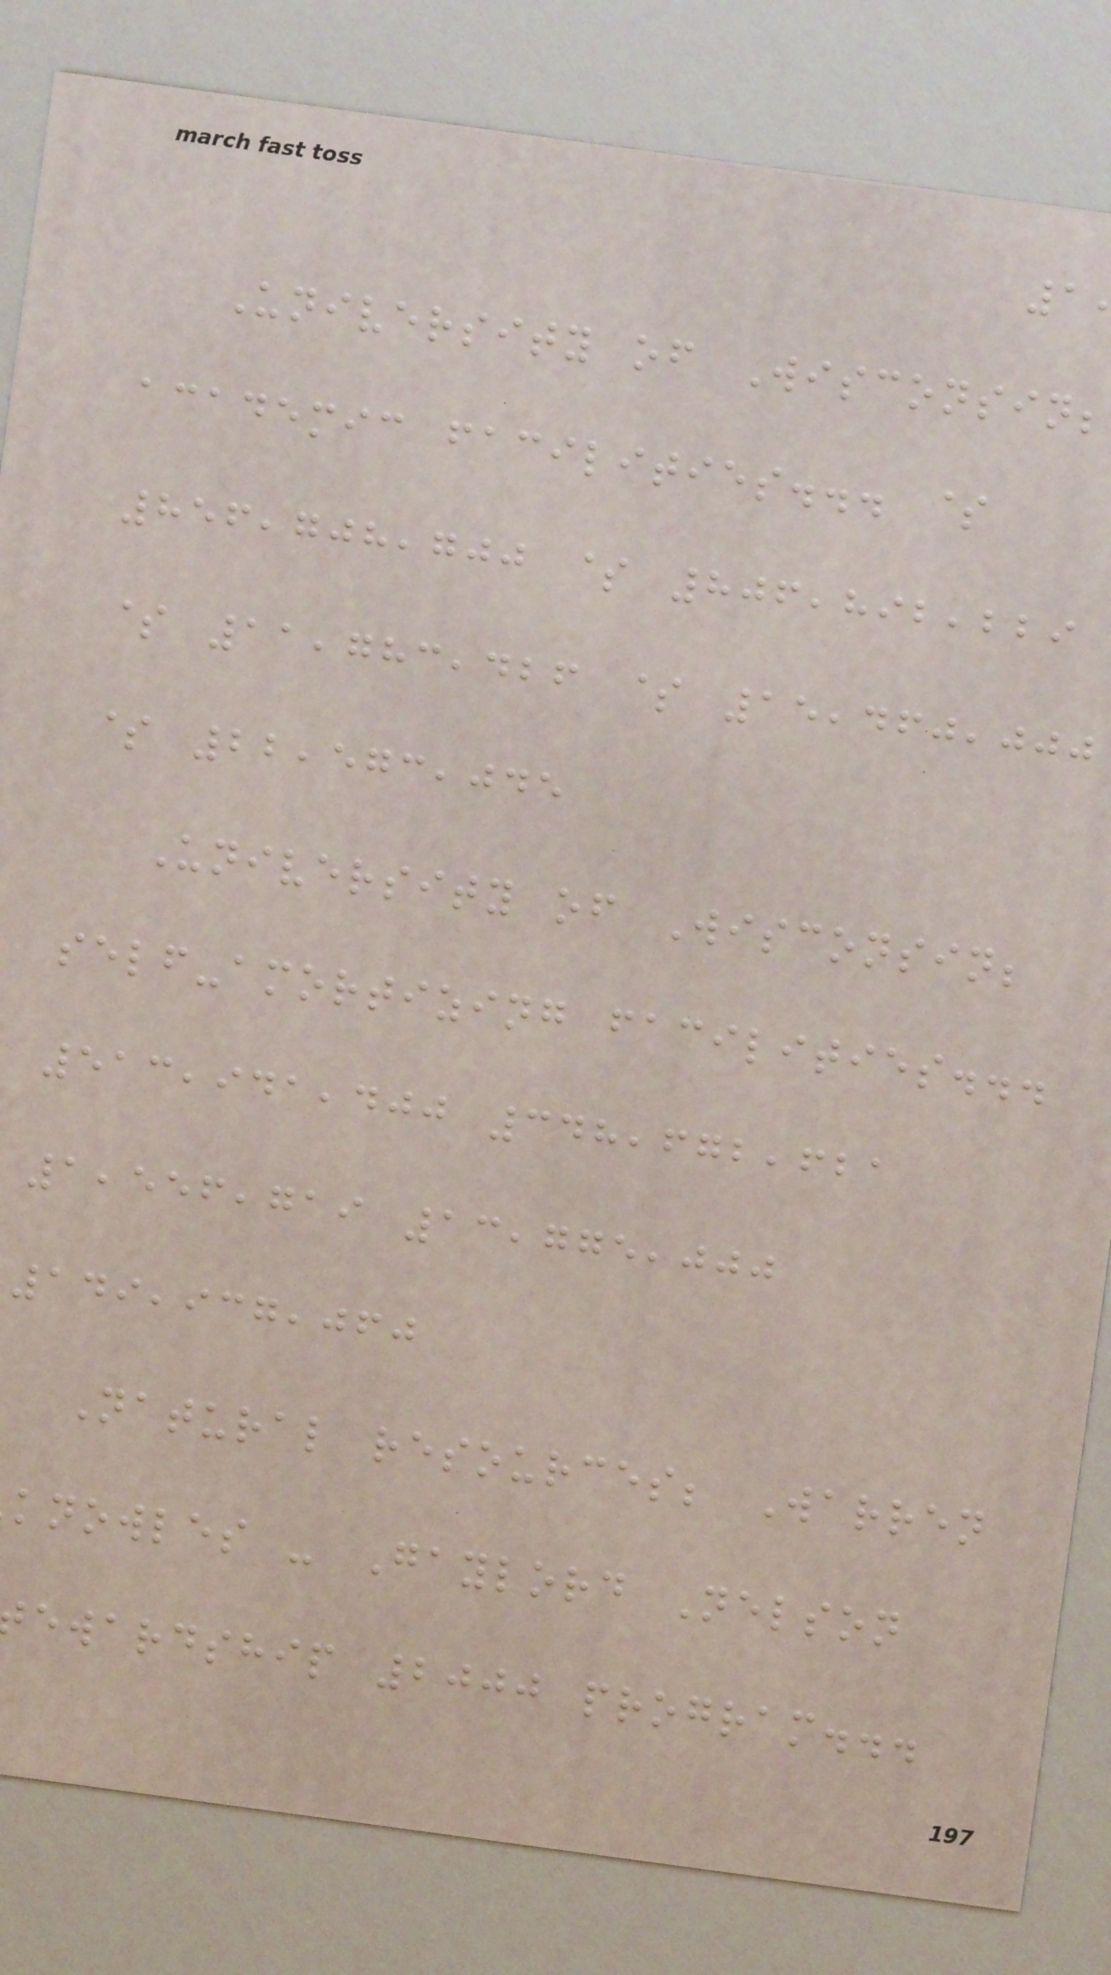University of Wisconsin;
academic facilities... $
856,708,700 $ 806,892,229
$ 11,783,426 $ 15,460,000
$ 22,573,045
University of Wisconsin;
self-amortizing facilities...
513,941,400 348,672,621
1,556,719 13,775,000
149,937,060
Natural resources; Warren
knowles - Gaylord Nelson
ewardship 2000 program...
